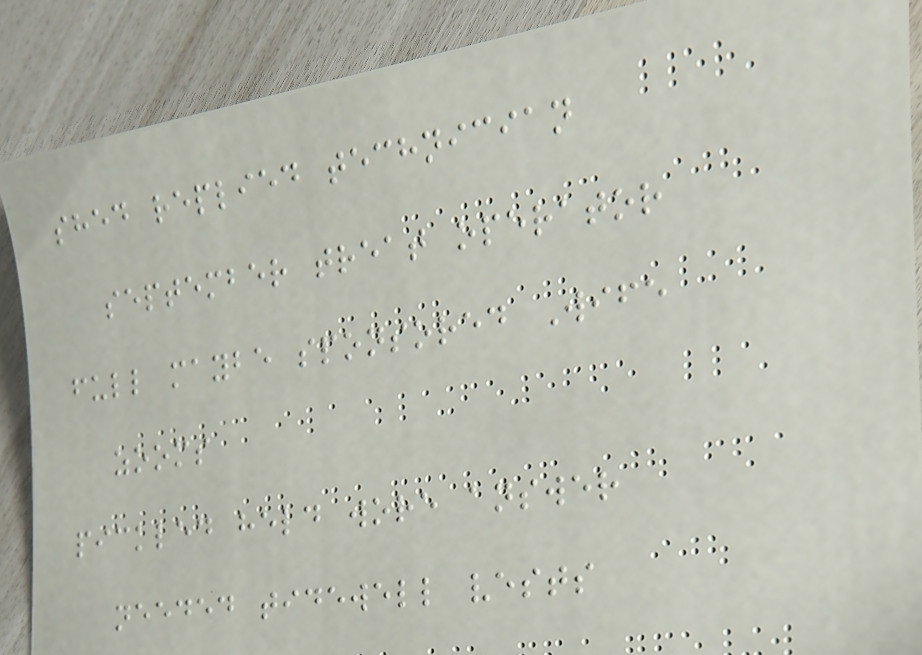shed replied technician
september treat operator
full maybe sponsored Wife
zooms
pickled held wore answer
needed tidewell vests
